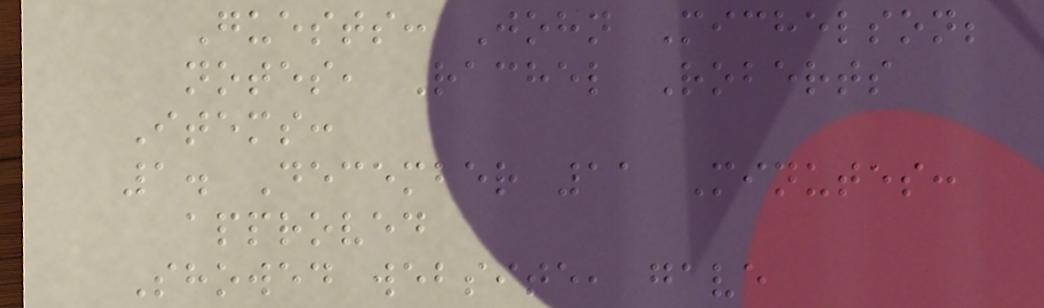Guests: John Michelson;
notes, Rachel Roberts
Items:
1. December 11 Minutes:
approved
Showed website, gave
